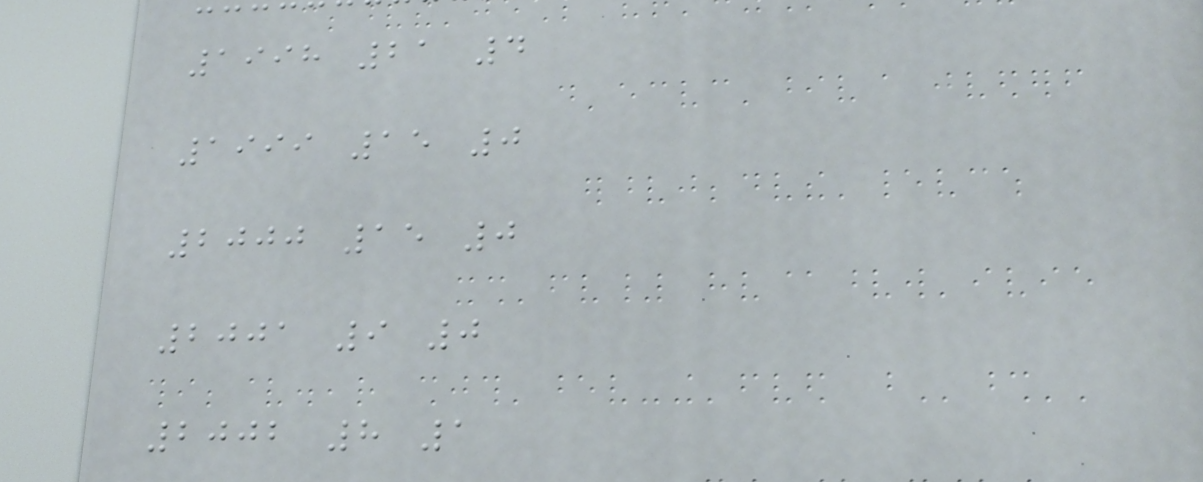1998 21 4
1999 15 0
2000 15 0
2001 9 0
2002 8 1
